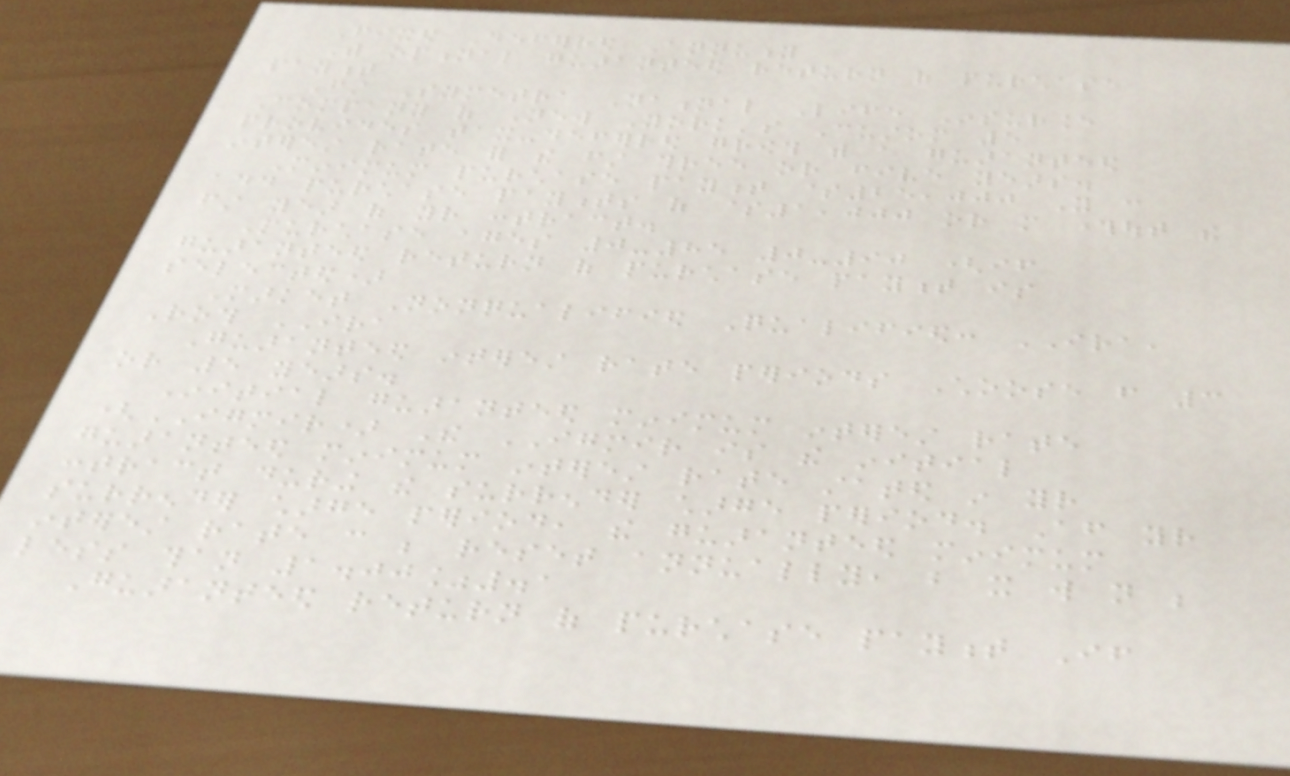Fixed Deferred Annuity
With optional guaranteed return of purchase
payment
First Symetra National Life Insurance
Company of New York's Custom 5
provides tax-deferred growth with a guaranteed
interest rate for the first three or five years.
Minimum purchase payment $25,000 You can
add purchase payments of $1,000 or more throughout the
first year of your contract.
Purchase ages 0-85 0-90 (if
guaranteed return of purchase payment is
selected)
Market Nonqualified Qualified: IRA,
Roth IRA
Guaranteed interest rate periods Choose from 3
or 5 years.
Initial guaranteed minimum interest rate
(IGMIR) The IGMIR is the initial
guaranteed minimum interest rate stated in your
contract during the surrender charge period. After your
surrender charge period, the guaranteed minimum
interest rate can be reset annually, but it will not be
less than 1.00%.1
Guaranteed return of purchase payment If
